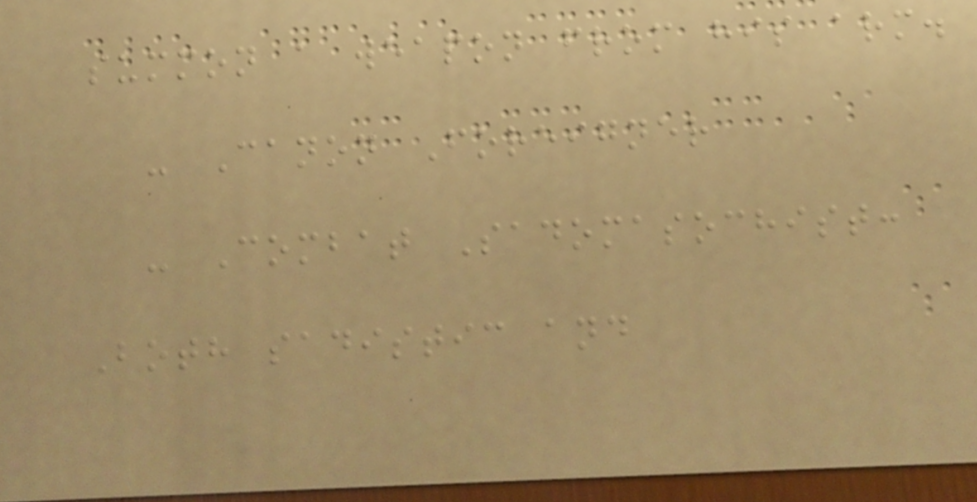summon a weapon from his arm.
- Canon Foreigner
- Combat Sadomasochist:
Both sadistic and
